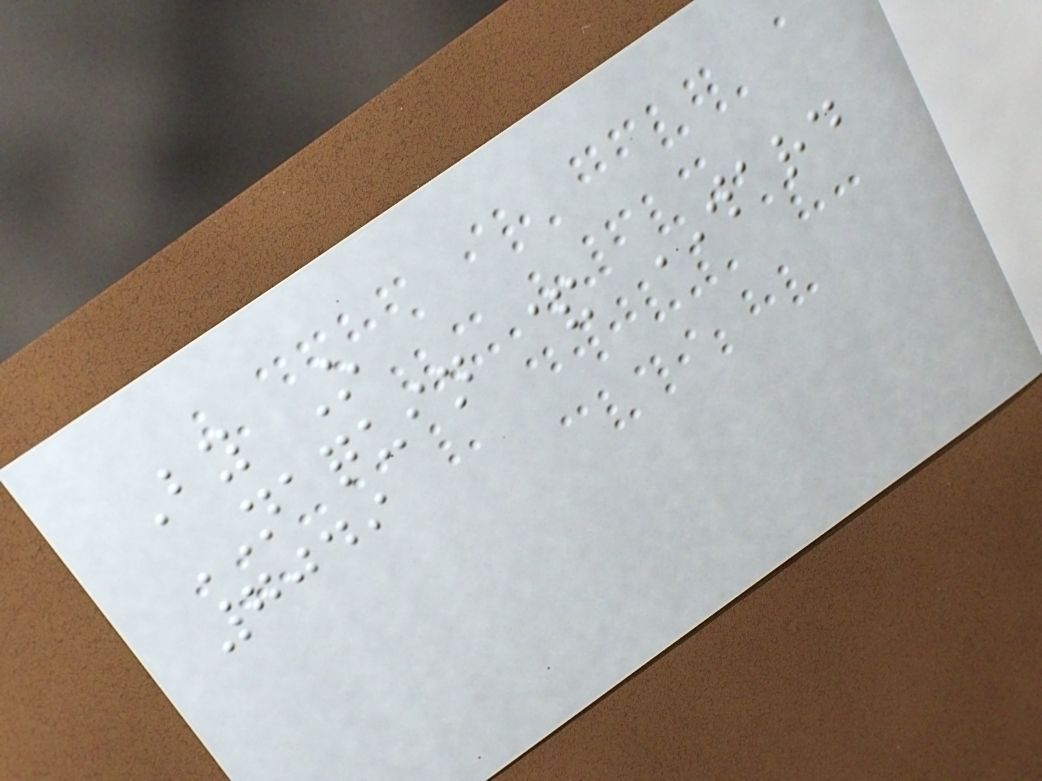By O
NAQUIN & WARD
7049
